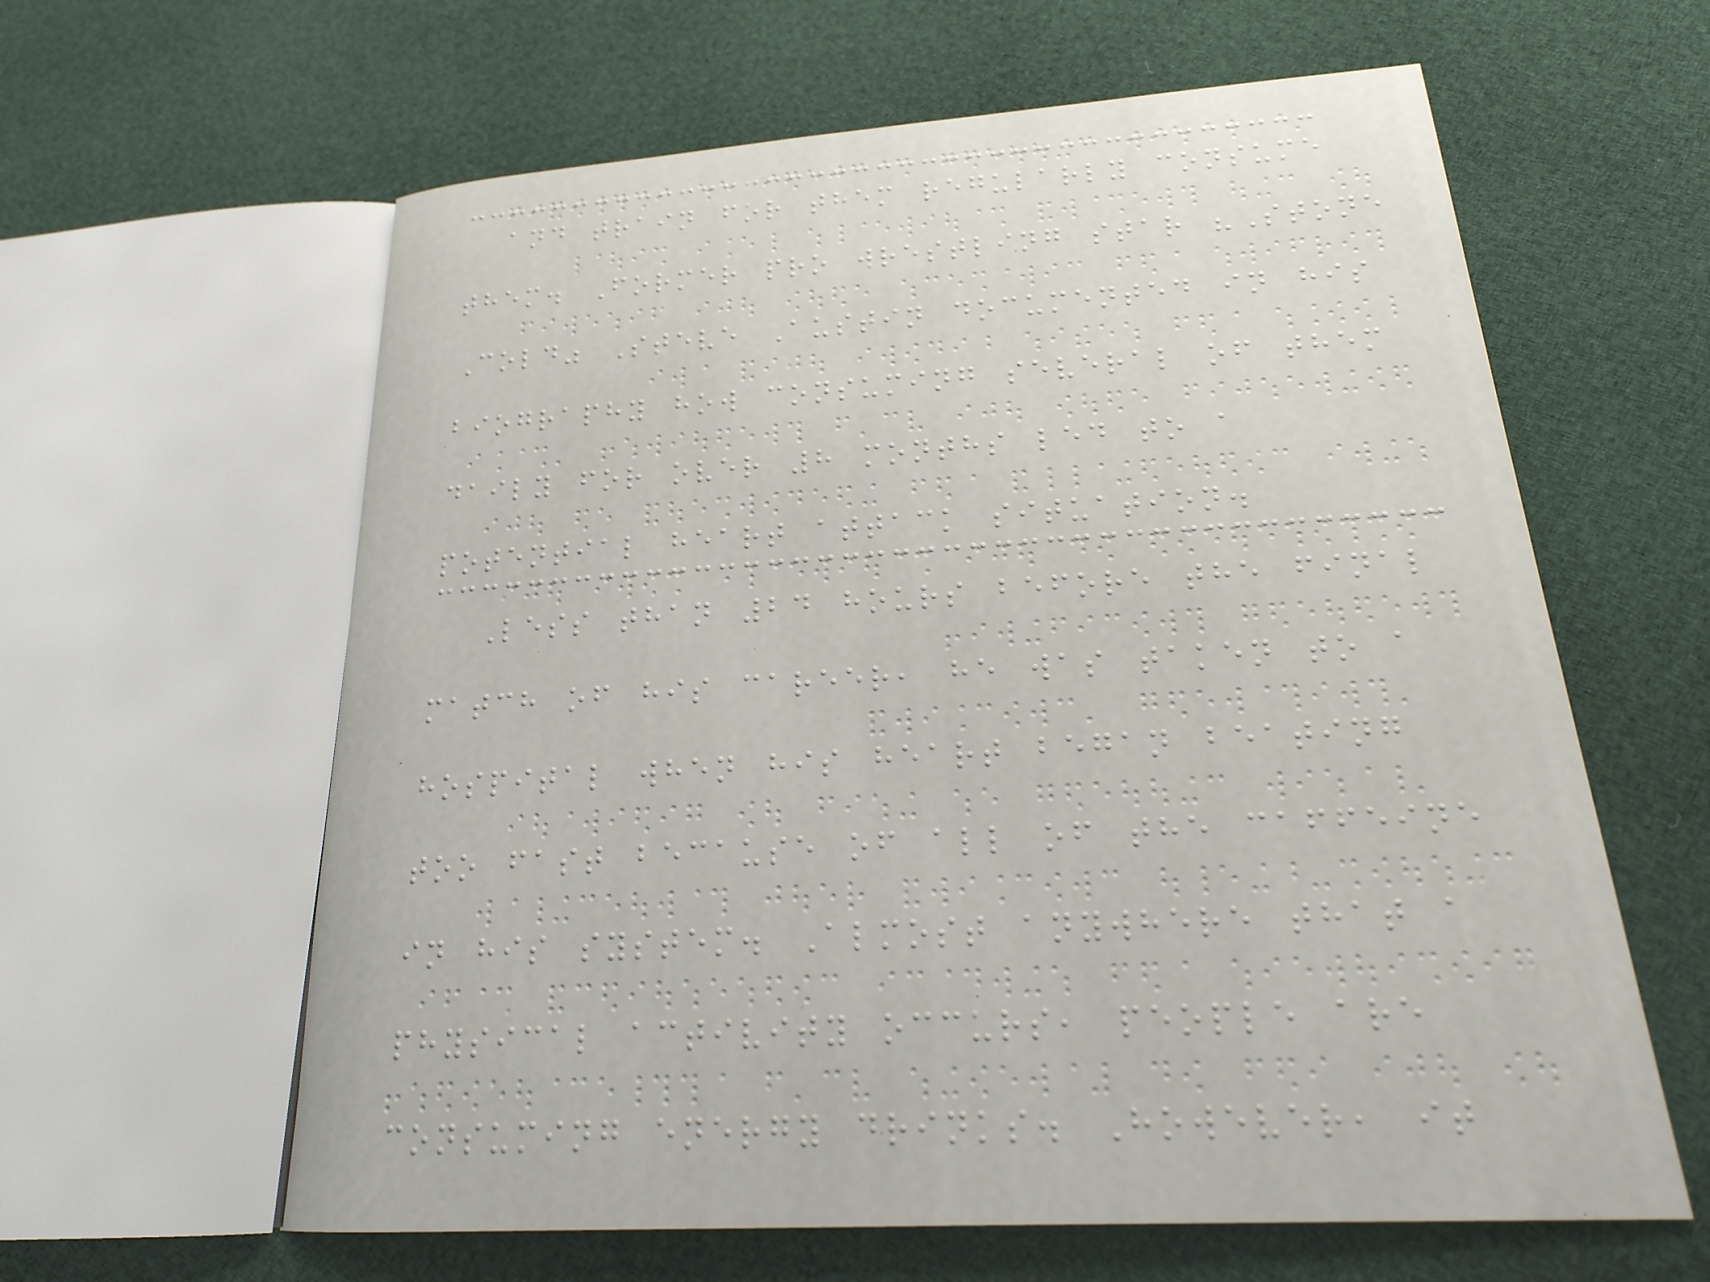and train for them regularly consume
them. Former pro wrestling star "Stone
Cold" Steve Austin documented in his
biography how consuming several of them
daily for over 8 months led to a
potential heart attack situation.
Less than 24 hours before the final
match of his career, he was taken to a
hospital when his heart began beating
too fast because of all of the caffeine
in his system. Almost anywhere that a
physical activity occurs, people are
consuming energy drinks. However, it
